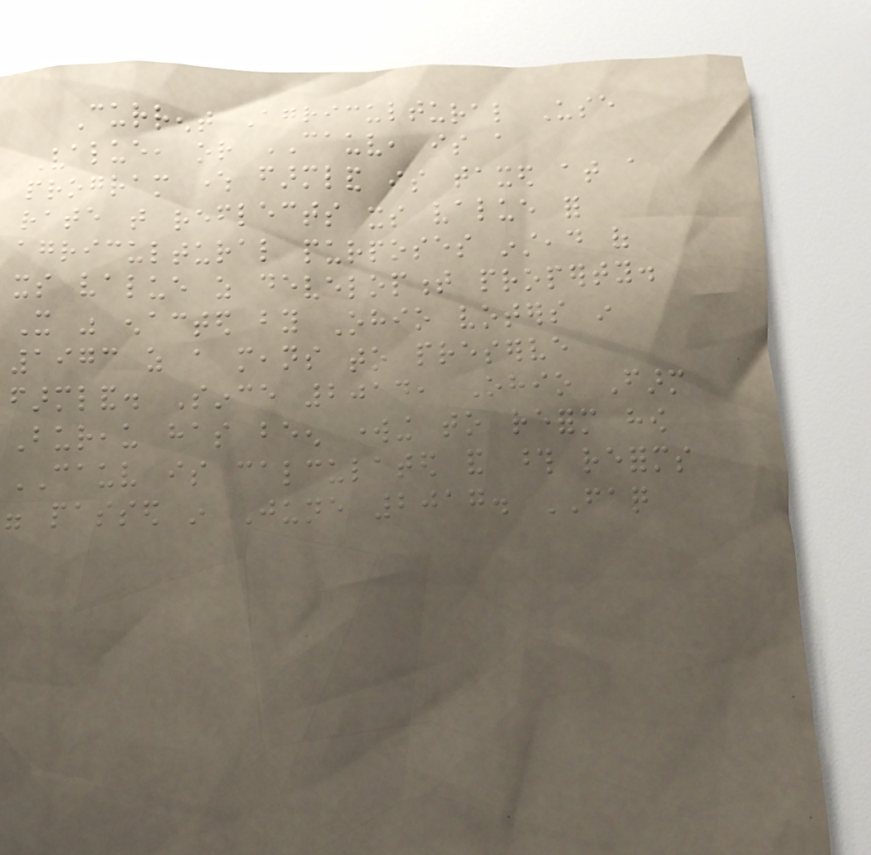Current Agricultural Use
Value, or CAUV, is a
program where farmland is taxed at a
rate that reflects its value for
agricultural purposes instead of
its value as development property.
It was enacted by Ohio voters in
1973 as a means to preserve
farmland. Since 2014, Ohio Farm
Bureau has been working to reform how
CAUV is calculated and those reforms
were passed in June 2017. FAQ
